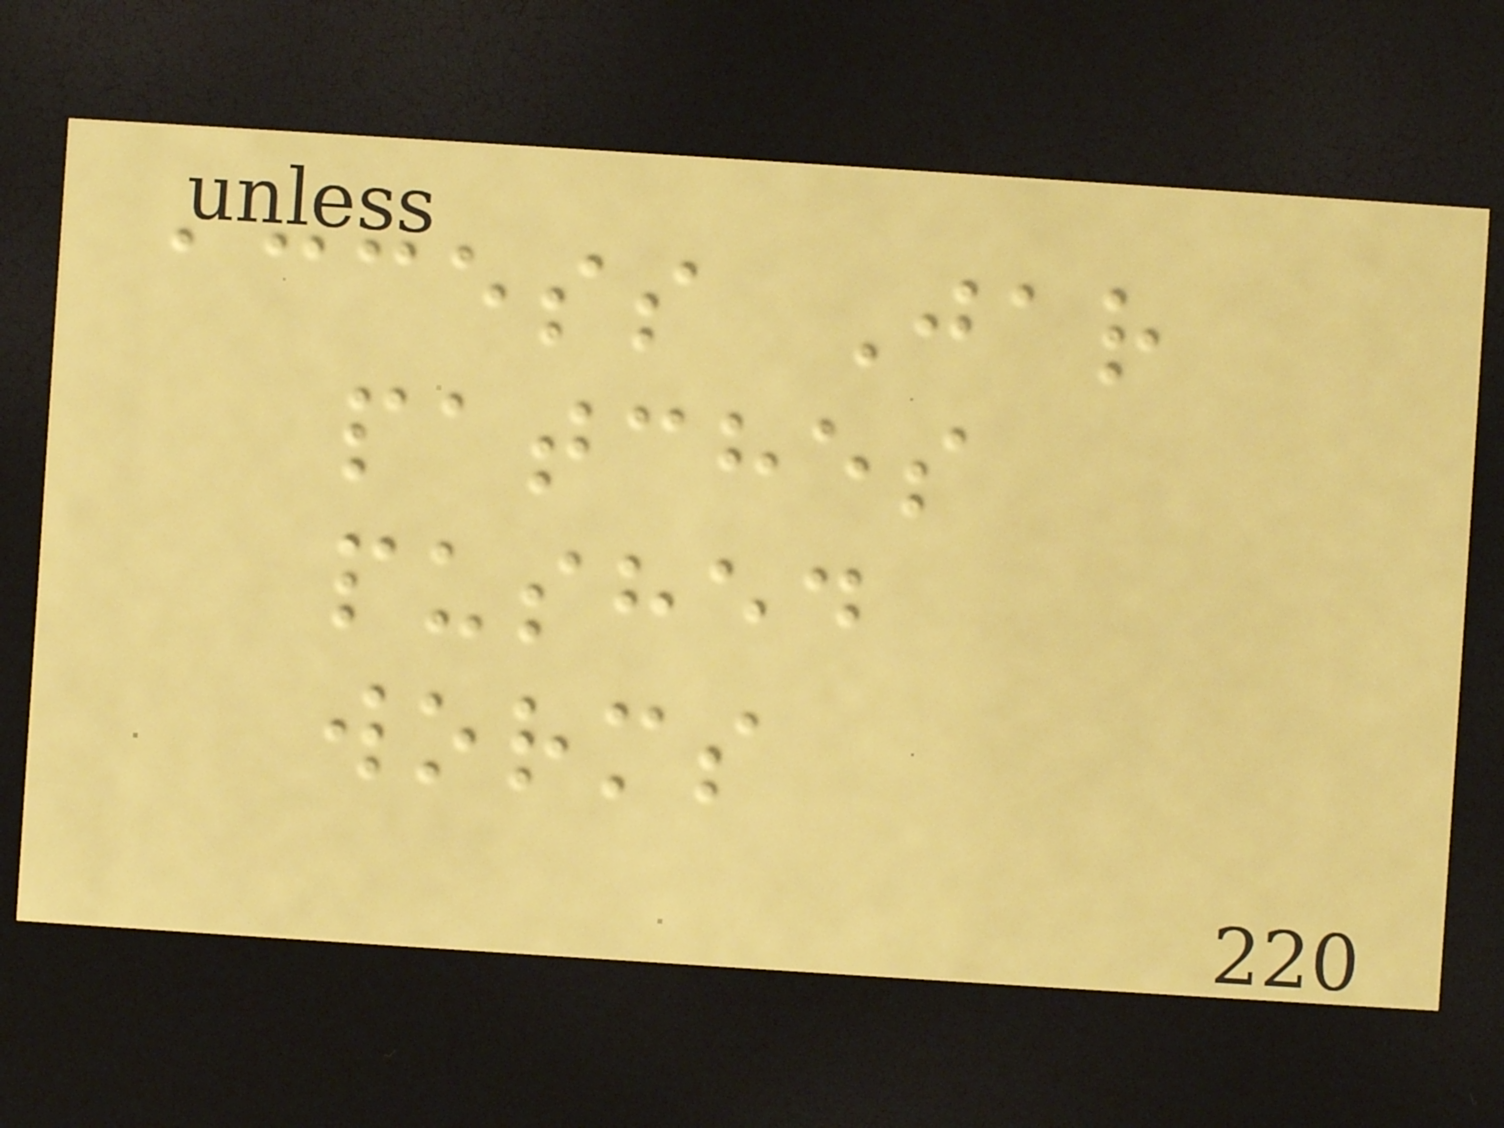access Jar
patches
pushed
worms
